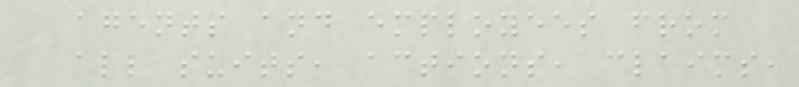agents and employees from
all suits, actions, claims,
